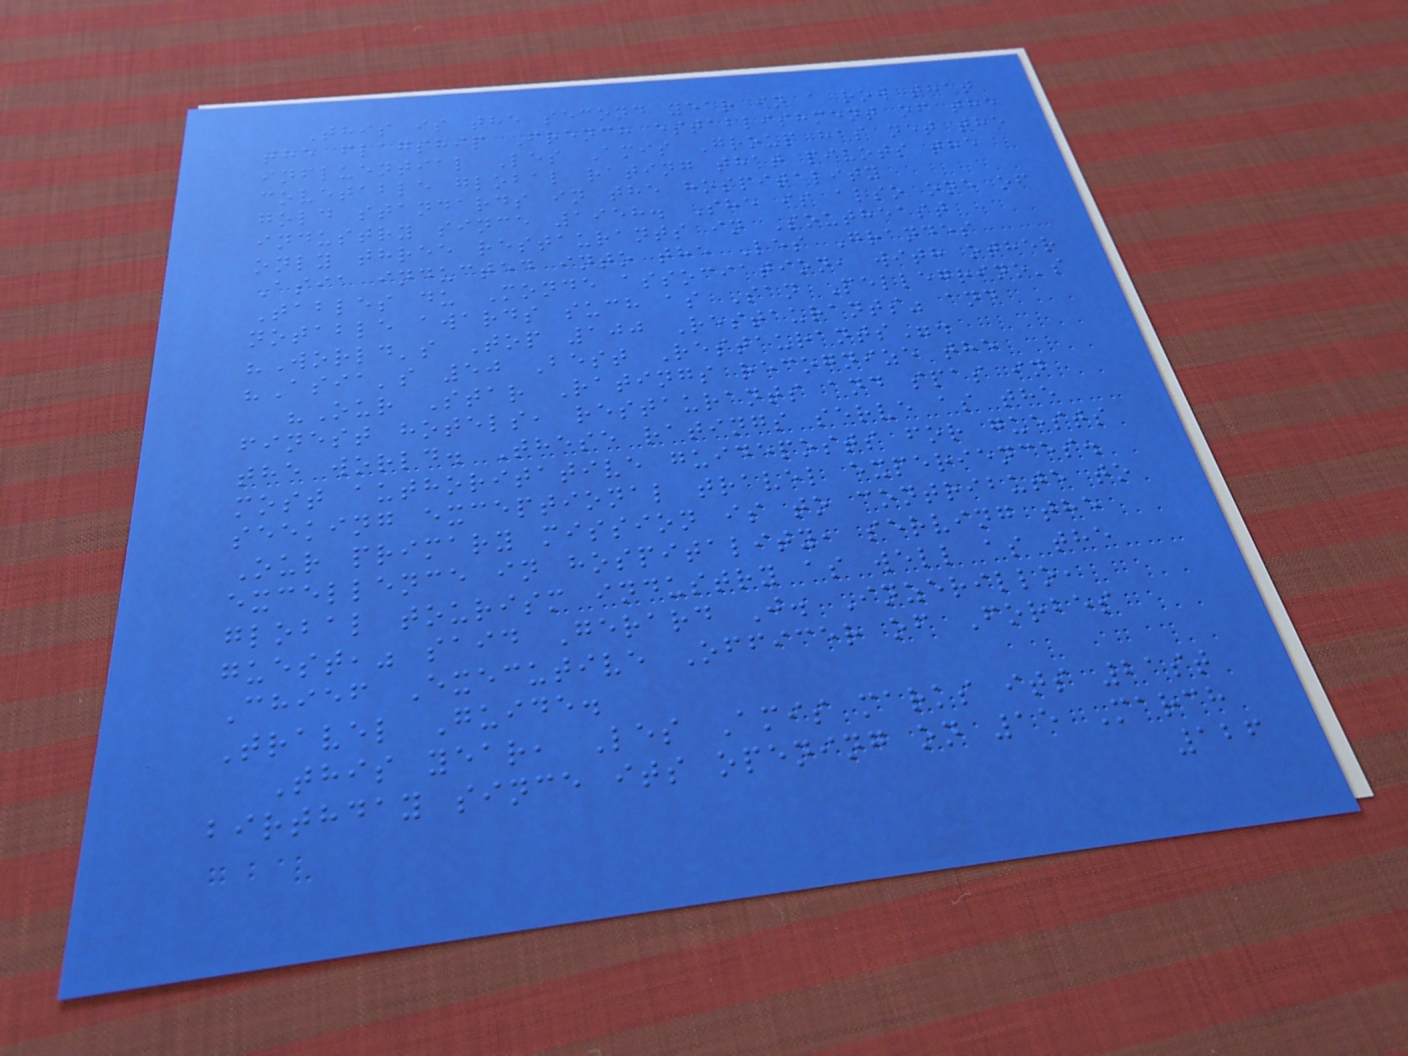This is the second year in a row that
the flagship French establishment of the
influential Les Amis Group has net the
covetable global rating that pivots the
gold standards in the hospitality
industry since 1958. She is also one of
only three restaurants in Southeast
Asia inducted into the Les Grandes
Tables du Monde association, with other
notable awards such as San Pellegrino's
"World's Top 100 Restaurants" and
"Asia's 50 Best Restaurants".
"Our Star Ratings recognize the
finest hotels, restaurants and spas in
the world. These ratings serve as the
most authoritative guideposts for guests
seeking exceptional travel experiences.
Our primary mission is to contribute to
excellence in hospitality, serving the
global tourism industry as well as the
guest," said Gerard J. Inzerillo,
Chief Executive Officer of Forbes
Travel Guide.
This year, Les Amis marks its 21st
birthday since its opening on 15 March
126
